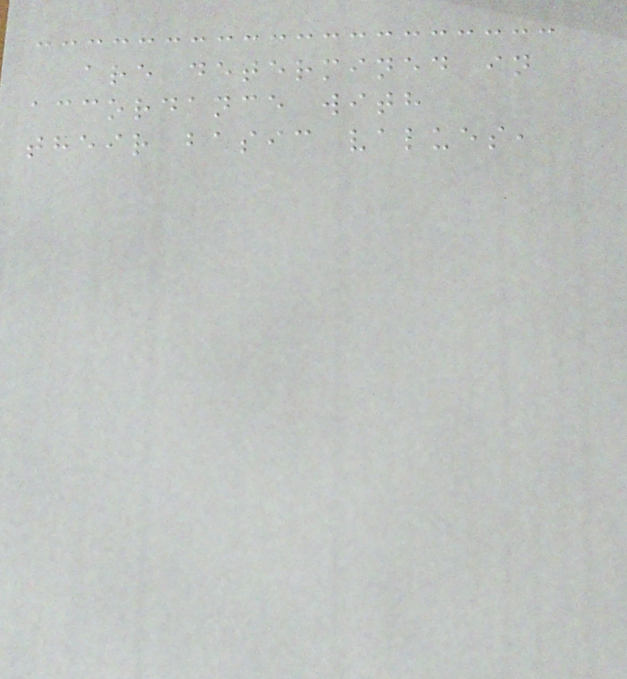are determined in
accordance with
their basic values,
